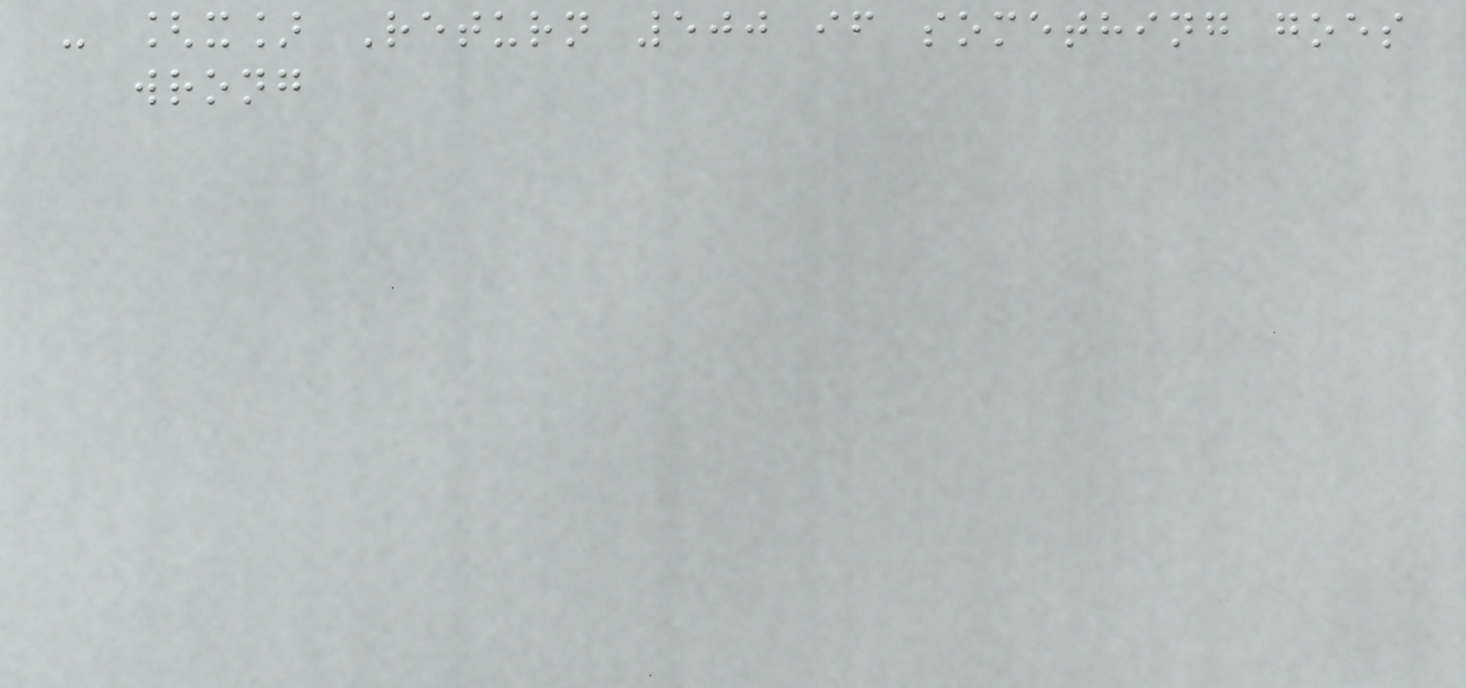- [x] Return 500 if something goes
wrong
